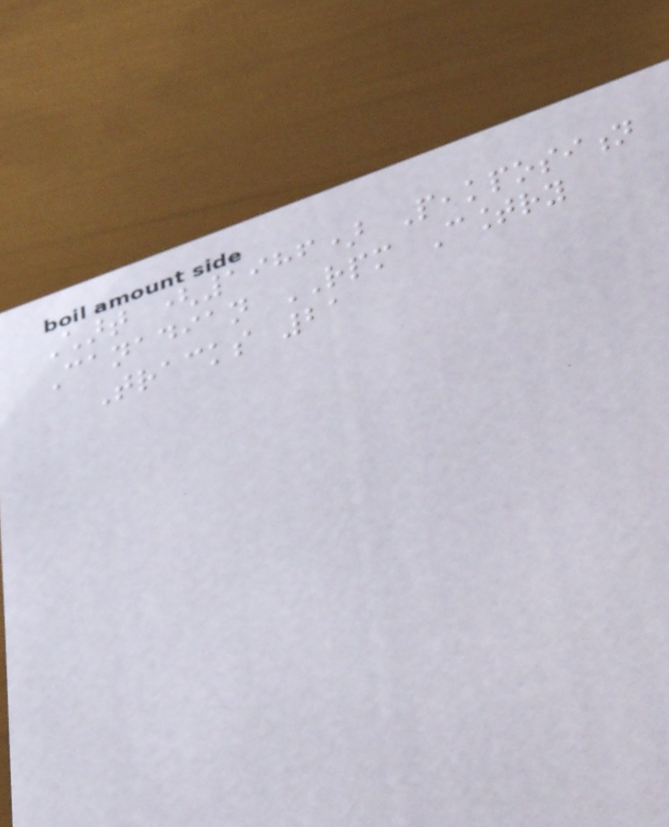Chart (1986) Peakposition
Canadian RPM Country
Tracks 21
